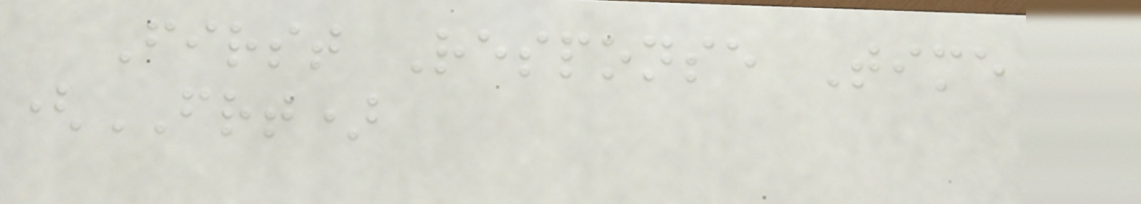First Response Time
(FRT)
